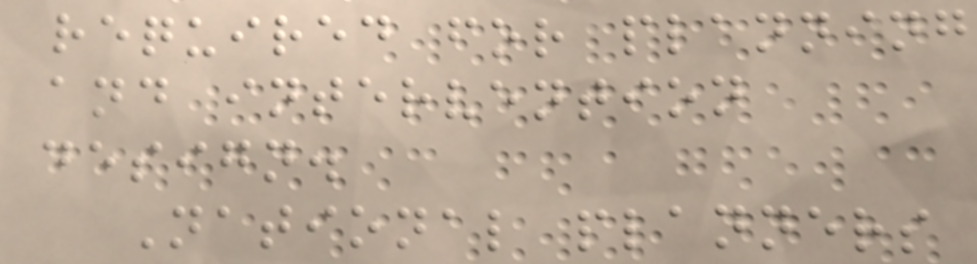required for planning
and intervention
design.
National planners
